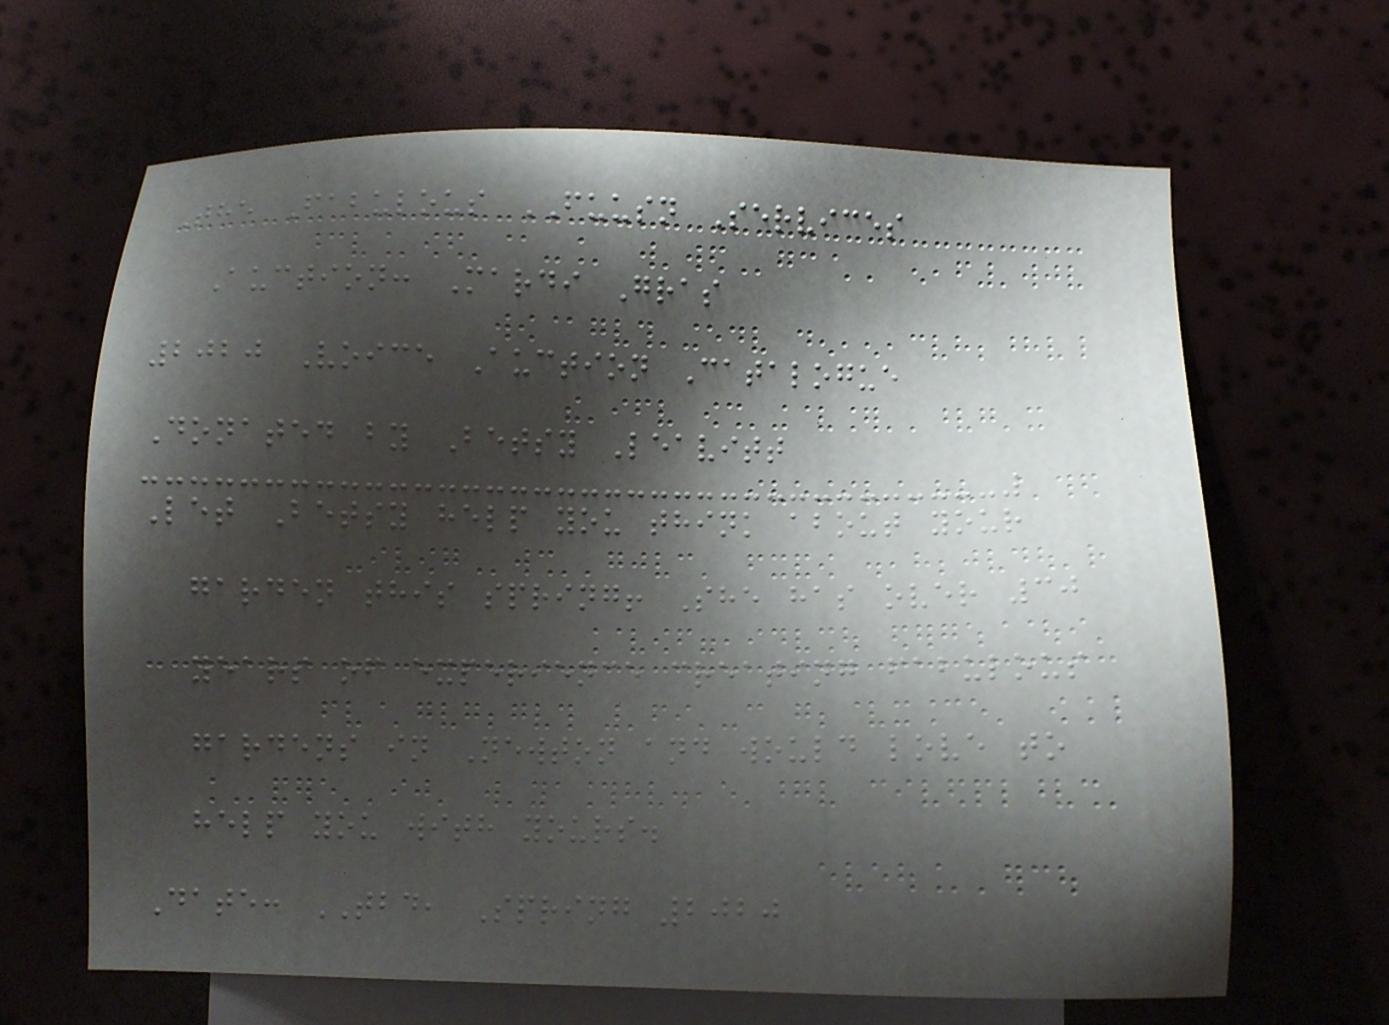The Fabulous FUUSN Services
Auction: Mardi Gras
2020 Voice Auction Catalogue
Donated by Betsy Leavitt
Let Betsy help you think about your
garden this spring! She has over 30
years of experience creating fabulous
gardens in Newton and would love to
help you with yours.
Date: TBD, Spring 2020
